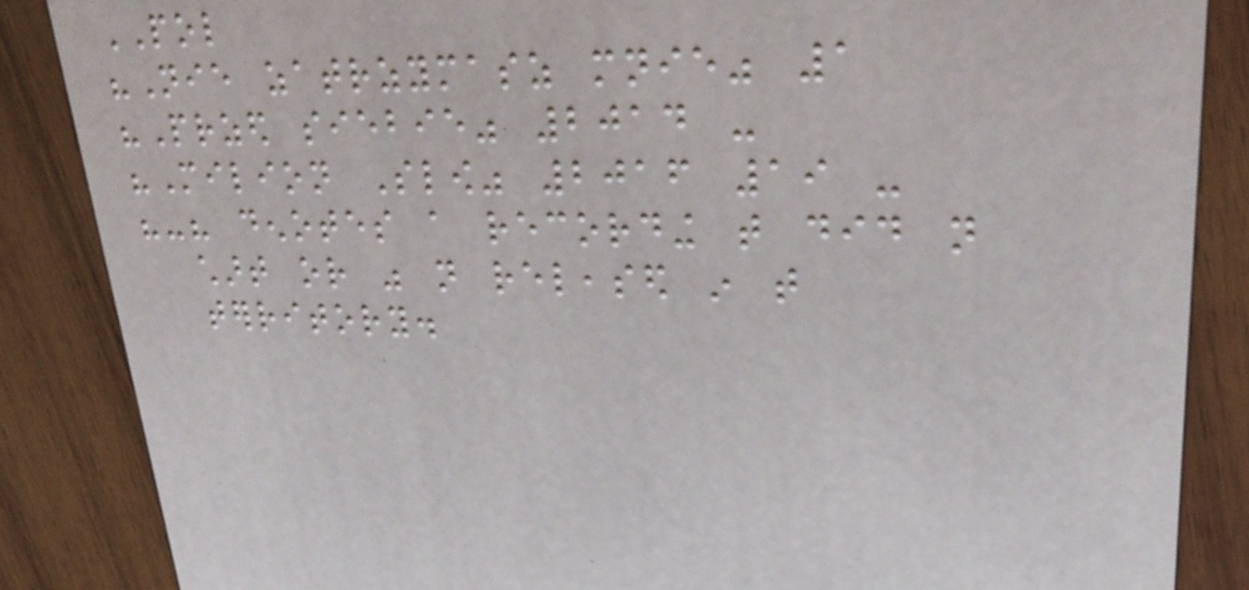POL
"Nie zatrzymasz mnie" 1
"Przed siebie" 2014 -
"Milion Slow" 2016 19 -
"-" denotes a recording that did not
chart or was not released in that
territory.
